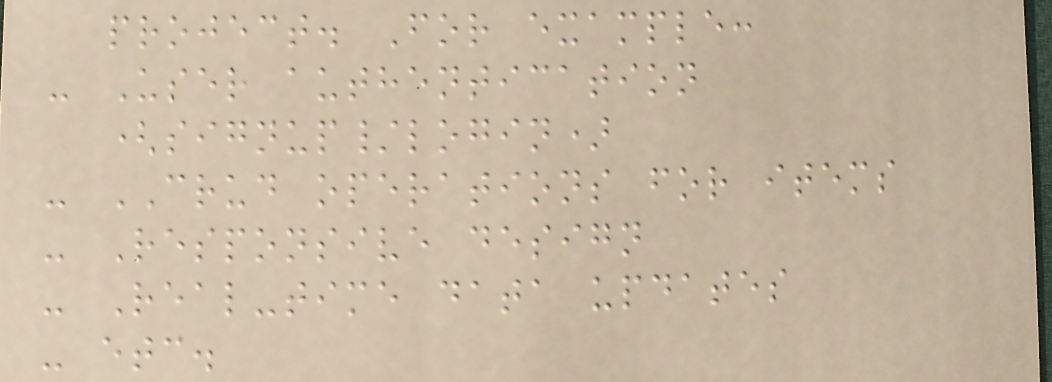project. For example:
- User authentication
(signup/login)
- CRUD operations for items
- Responsive design
- Real-time data updates
- etc.
